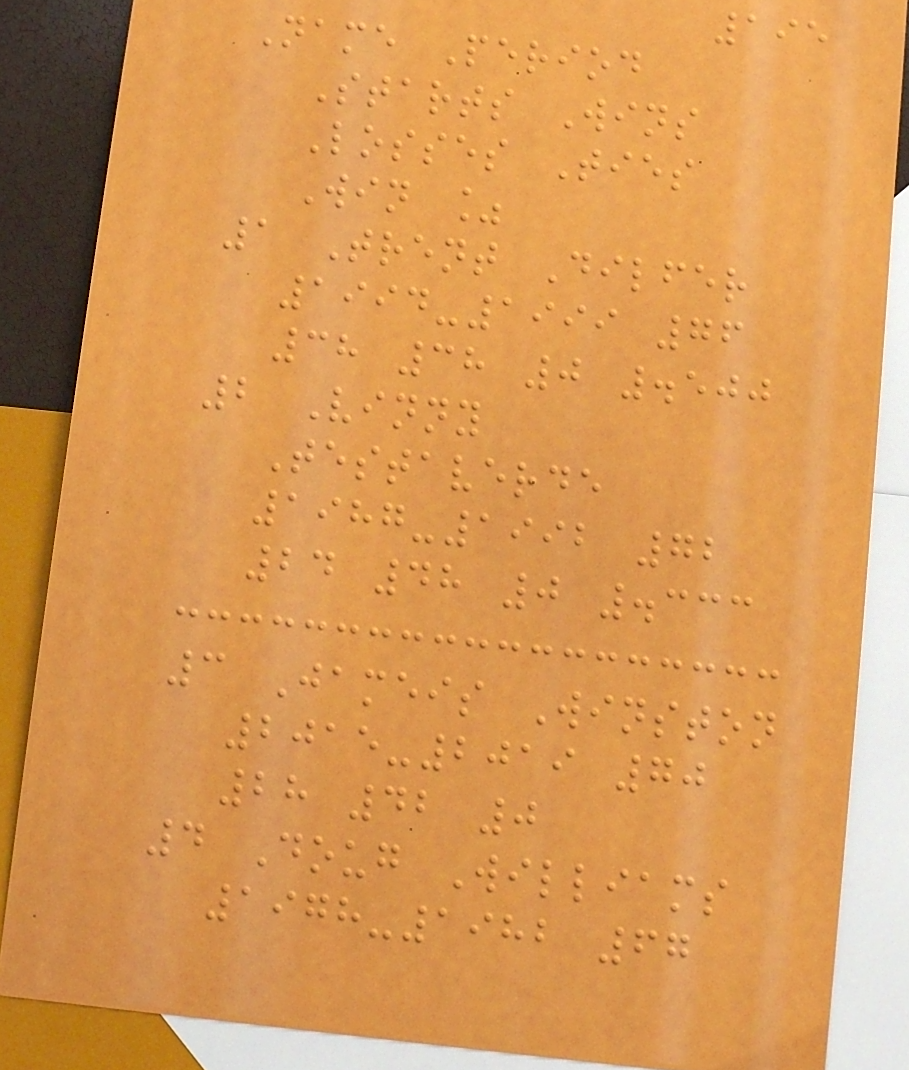195
Name Period
Starts Wins
Losses Ties
Win %
1 Trent Dilfer
1994-1999 76
38 38 0 .500
2 Vinny
Testaverde
1987-1992 72
24 48 0 .333
3 Jameis Winston
2015-2019 70
28 42 0
4 Doug Williams
1978-1982 67
